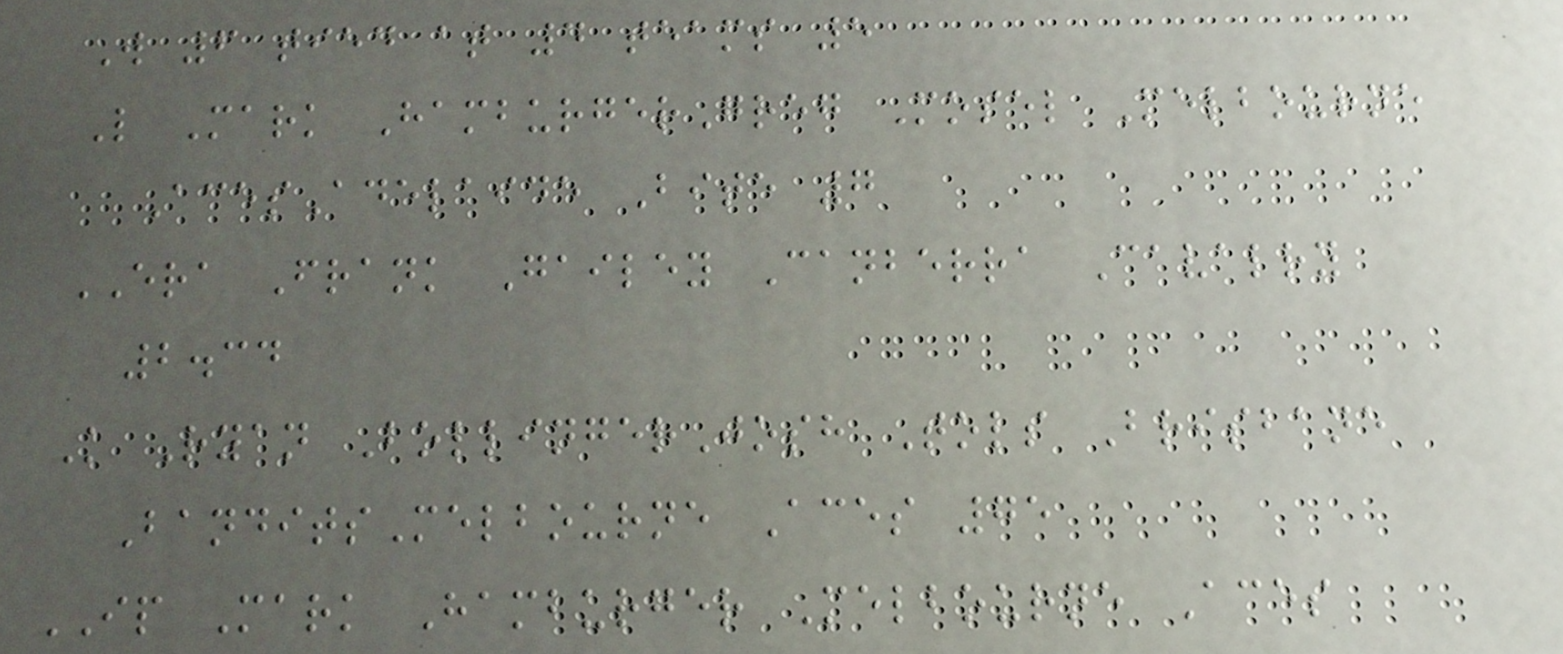W 6 tied at 4 teams 5
L Mark HamburgerGreg Mosel Melbourne
AcesAdelaide Bite 7
ERA Frank Gailey Canberra Cavalry
2.34
K Ryan BollingerJosh Tols Brisbane
BanditsMelbourne Aces 75
IP Mark Hamburger Melbourne Aces
